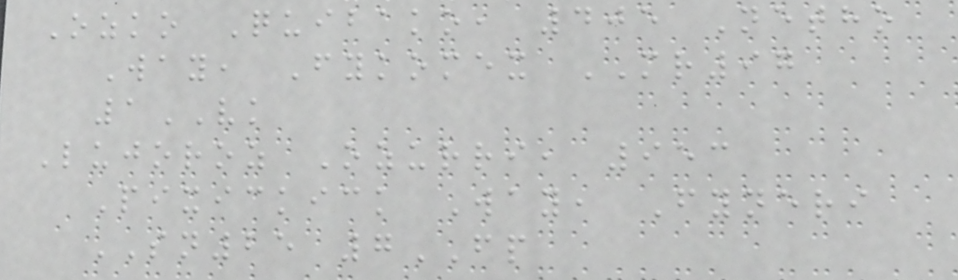Ozko Quibako, 405 Netho
Way, Fykomex MR97
1VK
Lujoroz Ozurri, 953
Pixickick Way, Fyneri
SN25 7FP
